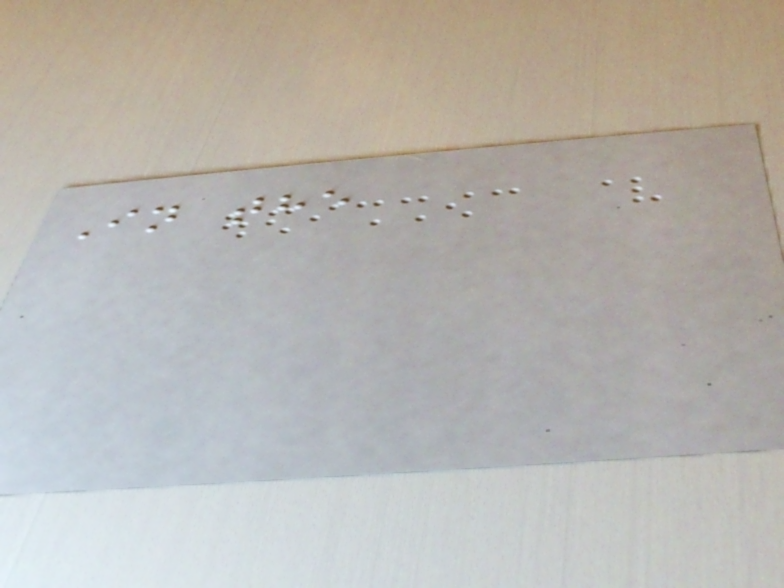In the
